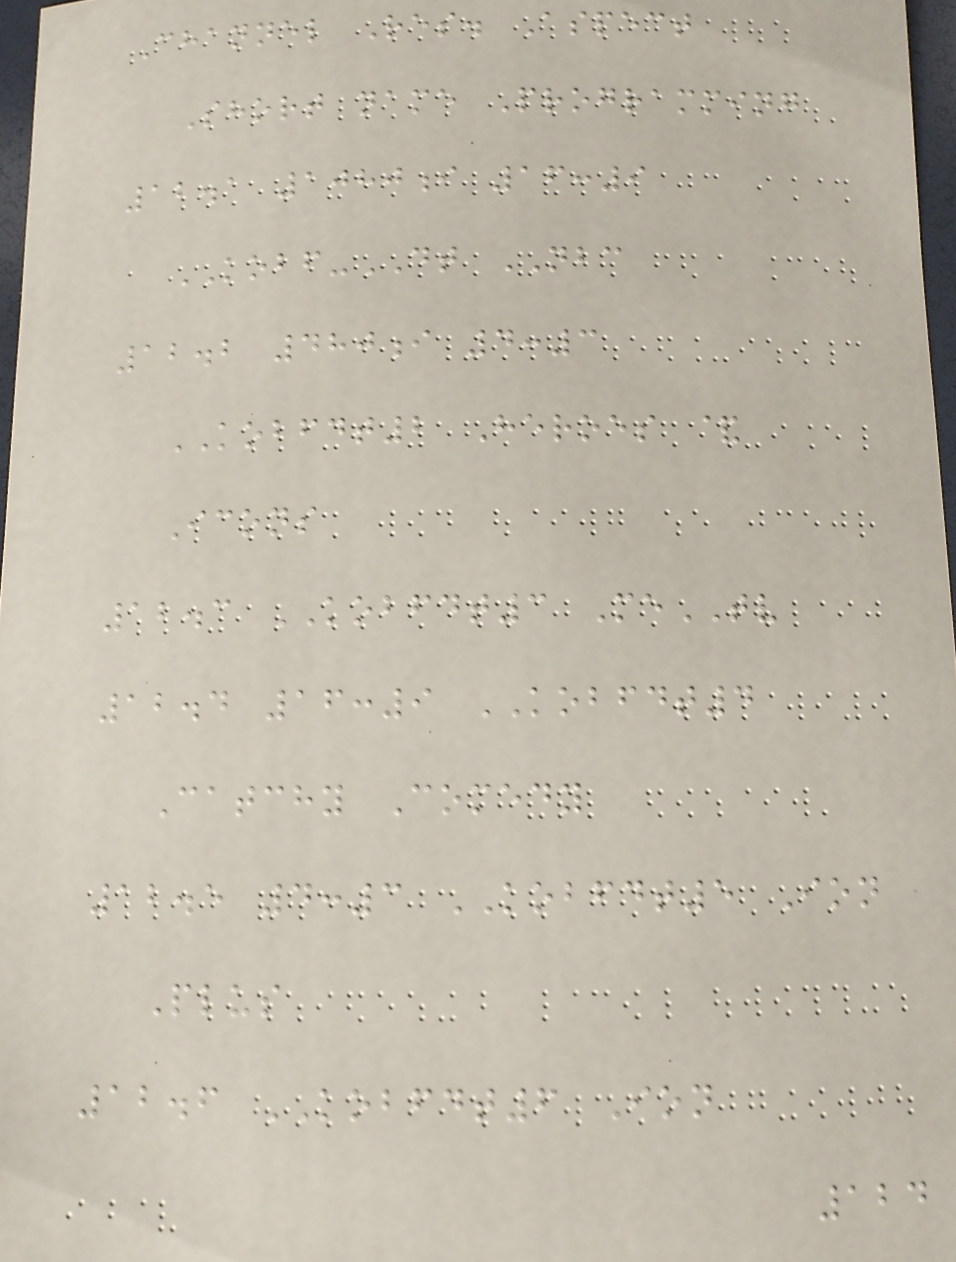Channel Res. Aspect
Short name Programming
12.1 1080i 16:9
KOBF-DT NBC
12.2 480i 4:3
KOBFDT2 Heroes &
Icons
12.3 KOBFDT3 MeTV
12.4 16:9 KOBFDT4
Catchy Comedy
12.5 4:3 KOBFDT5 Ion
Plus
12.6 KOBFDT6 Ion
124
